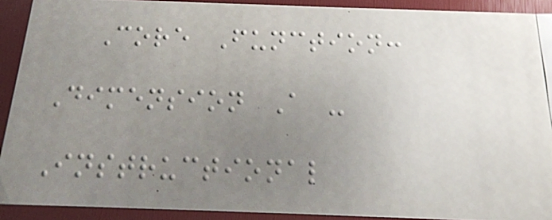Core Function:
Dimension A -
Instructional
